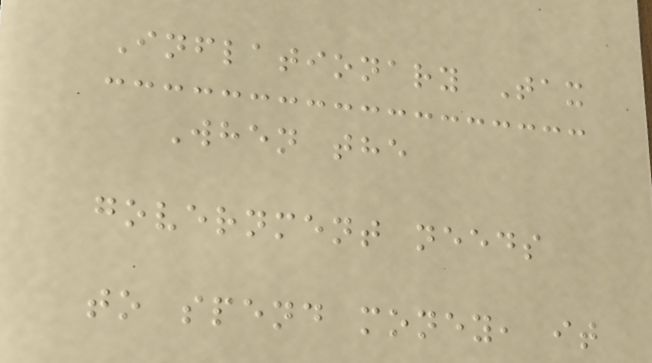Inflationary Tax
When the
government needs
to spend money, it
